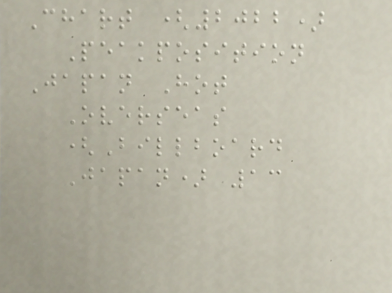Chart (2022)
Peakposition
Japan Hot
Overseas
(Billboard
Japan) 13
